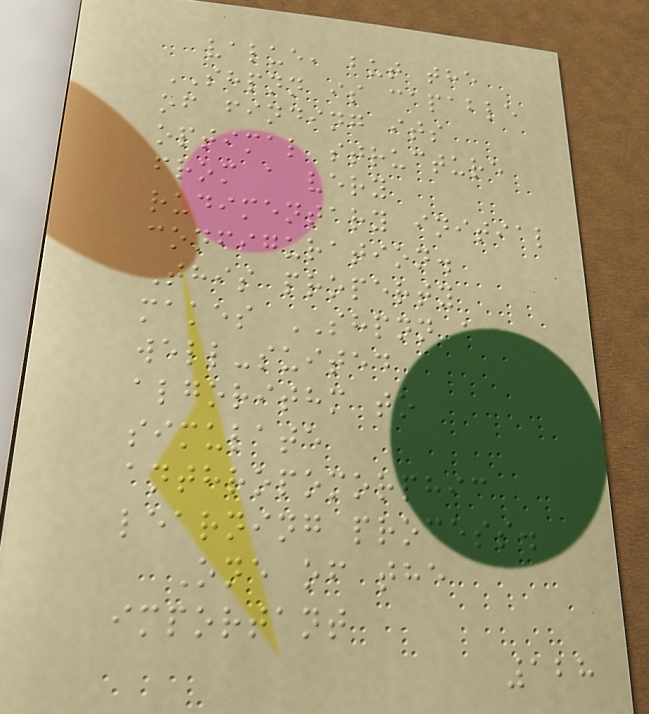value, but the
SHPNN is capable
of finding its
optimal structure
from a very
rudimentary initial
configuration.
This property
makes SHPNN a
well-suited
algorithm to
simulate
anthropomorphic
learning process.
One of the
important
128
